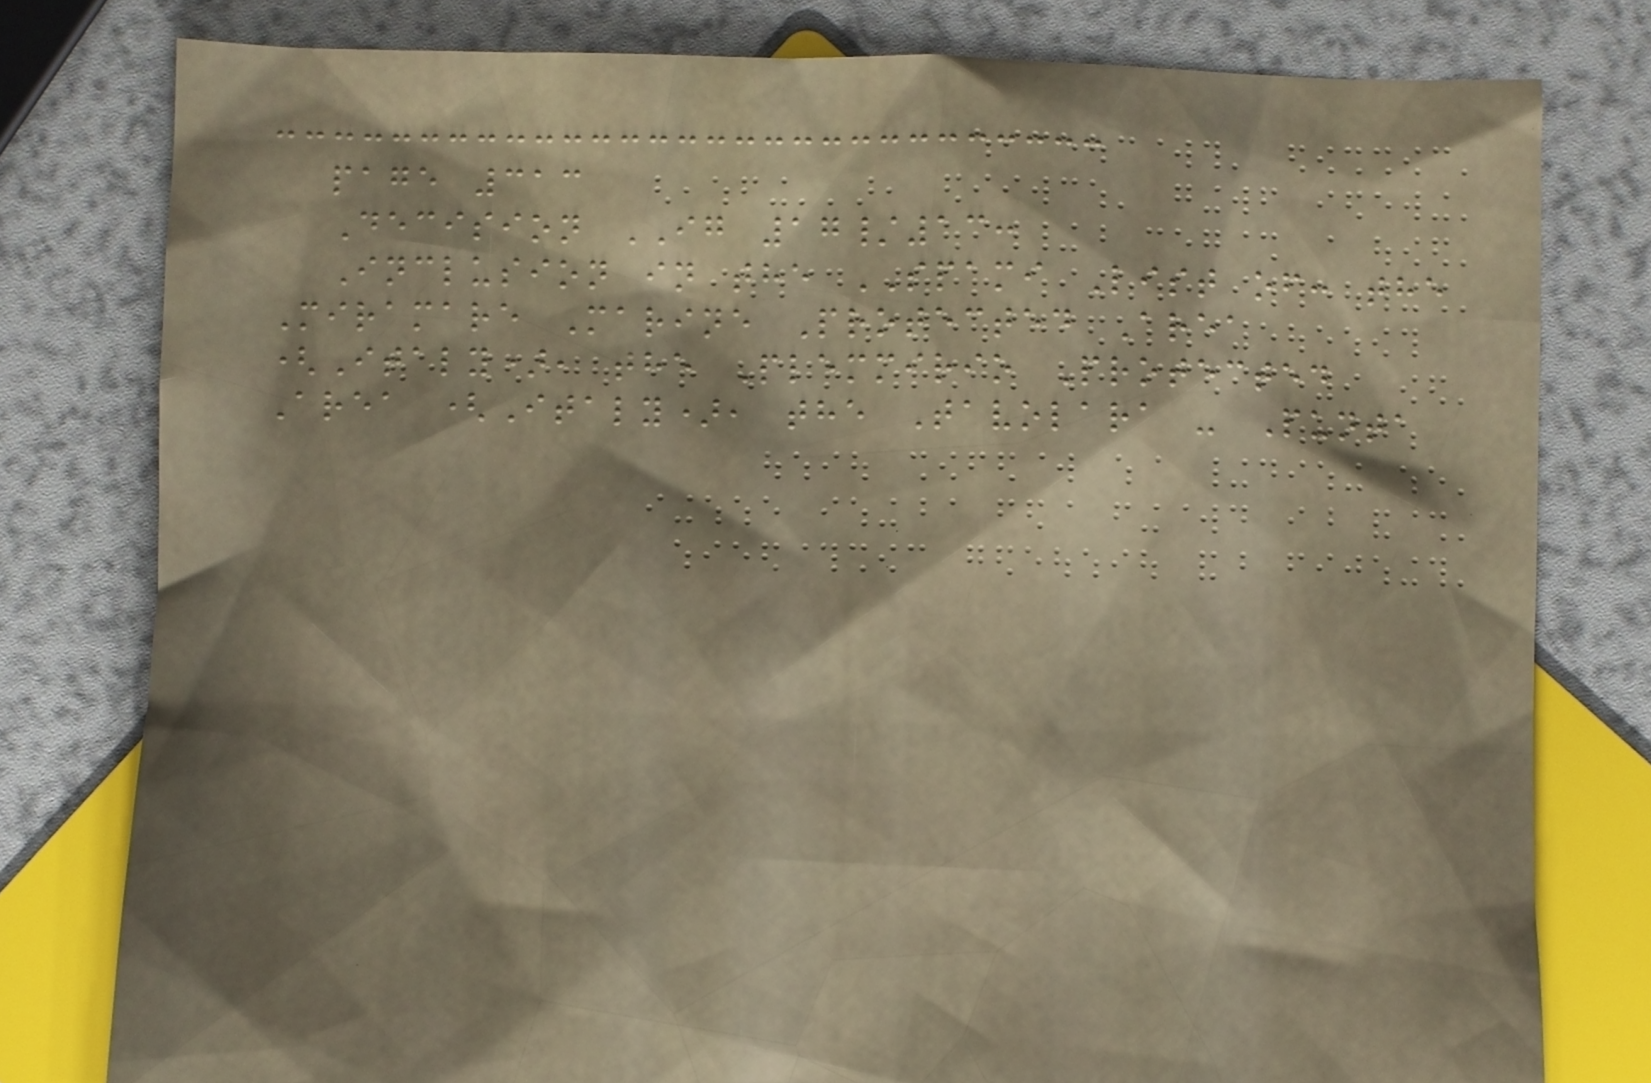page 313
Decision IG 17/13:
Inclusion in the SPAMI List of: the
Miramare Marine Protected Area
(Italy), the Plemmirio Protected
Area (Italy), the Tavolara - Punta
